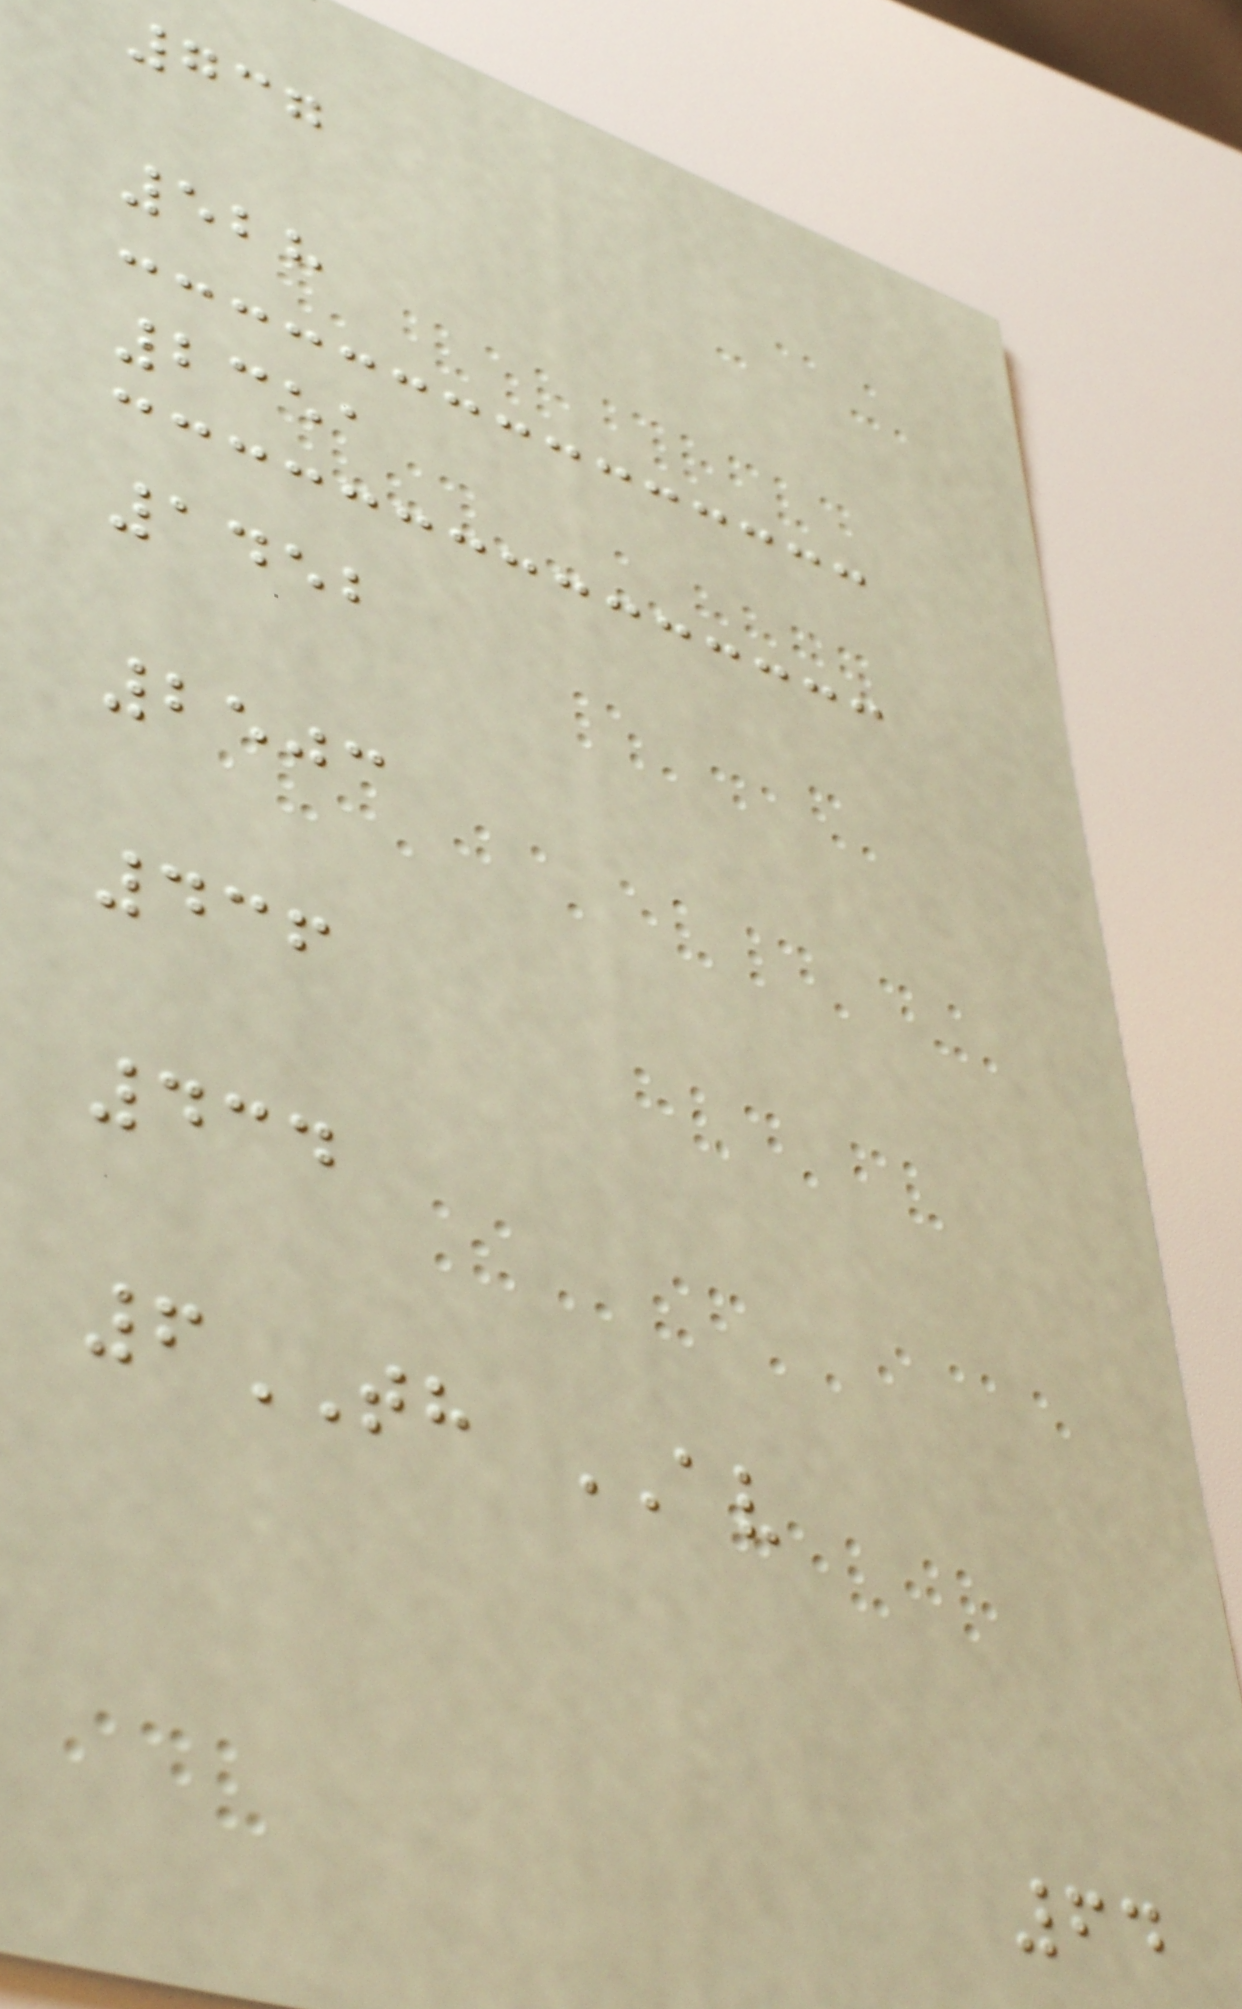737
528
2351
1452
2503
436
434
6TH AV
64
